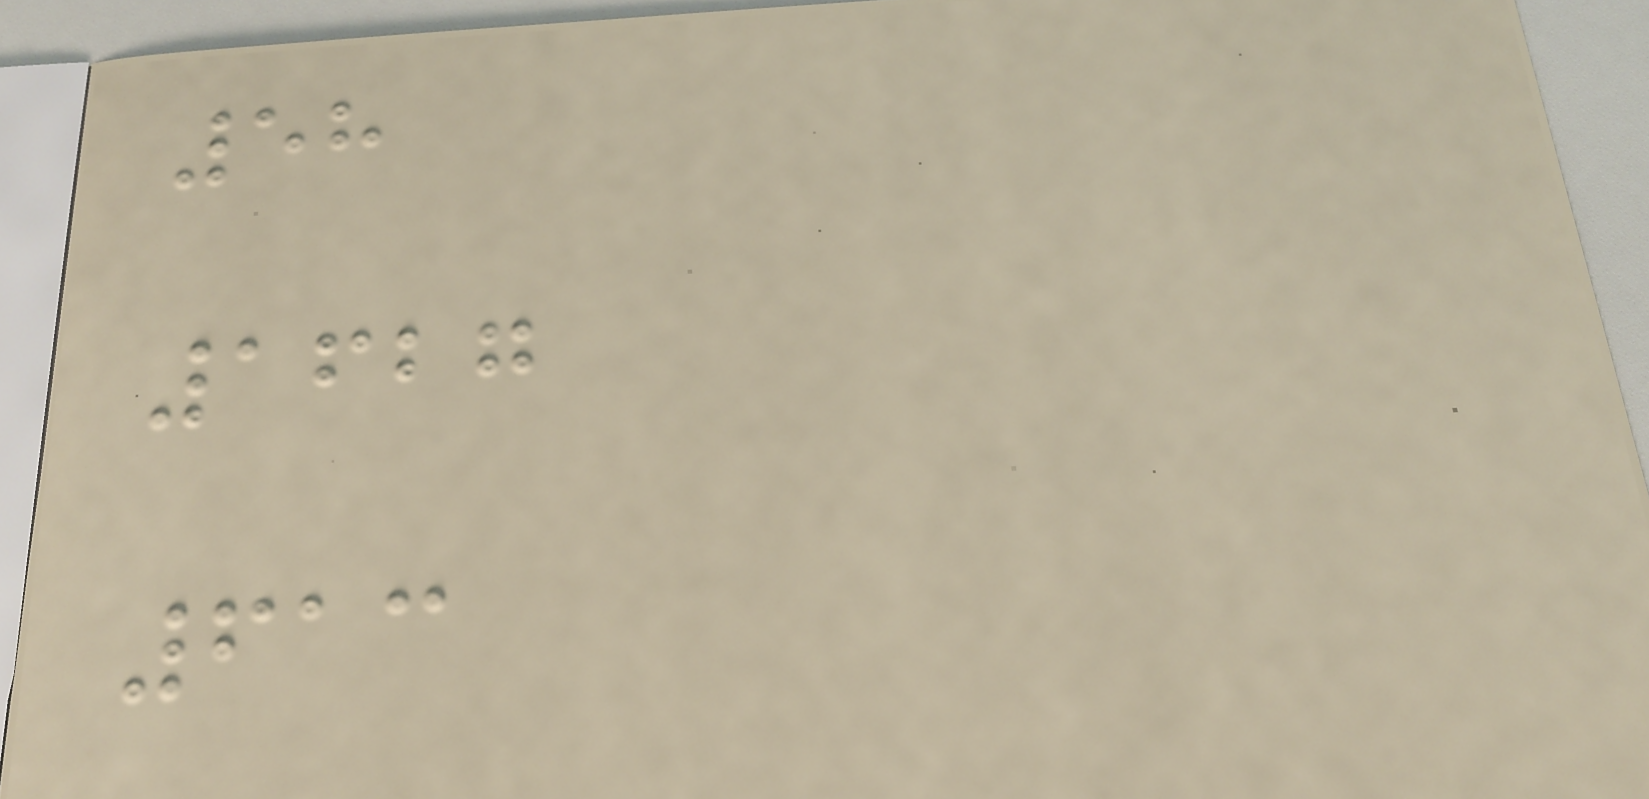58
1627
613
